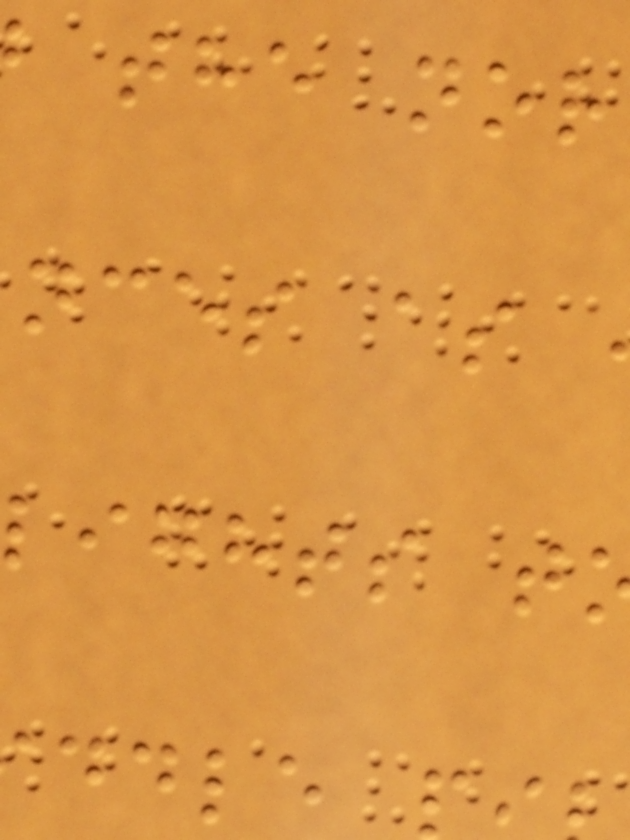the nor
nces as
lights t
